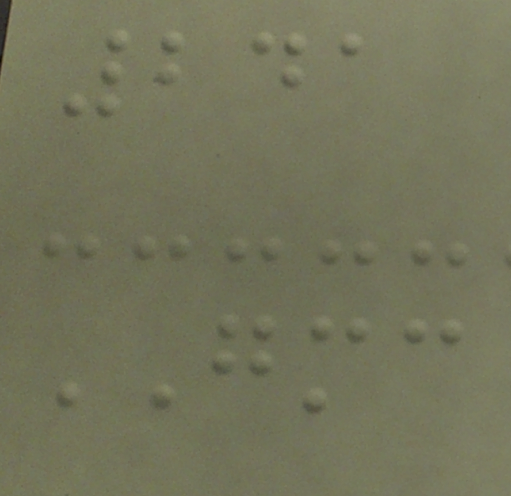241
GMC
